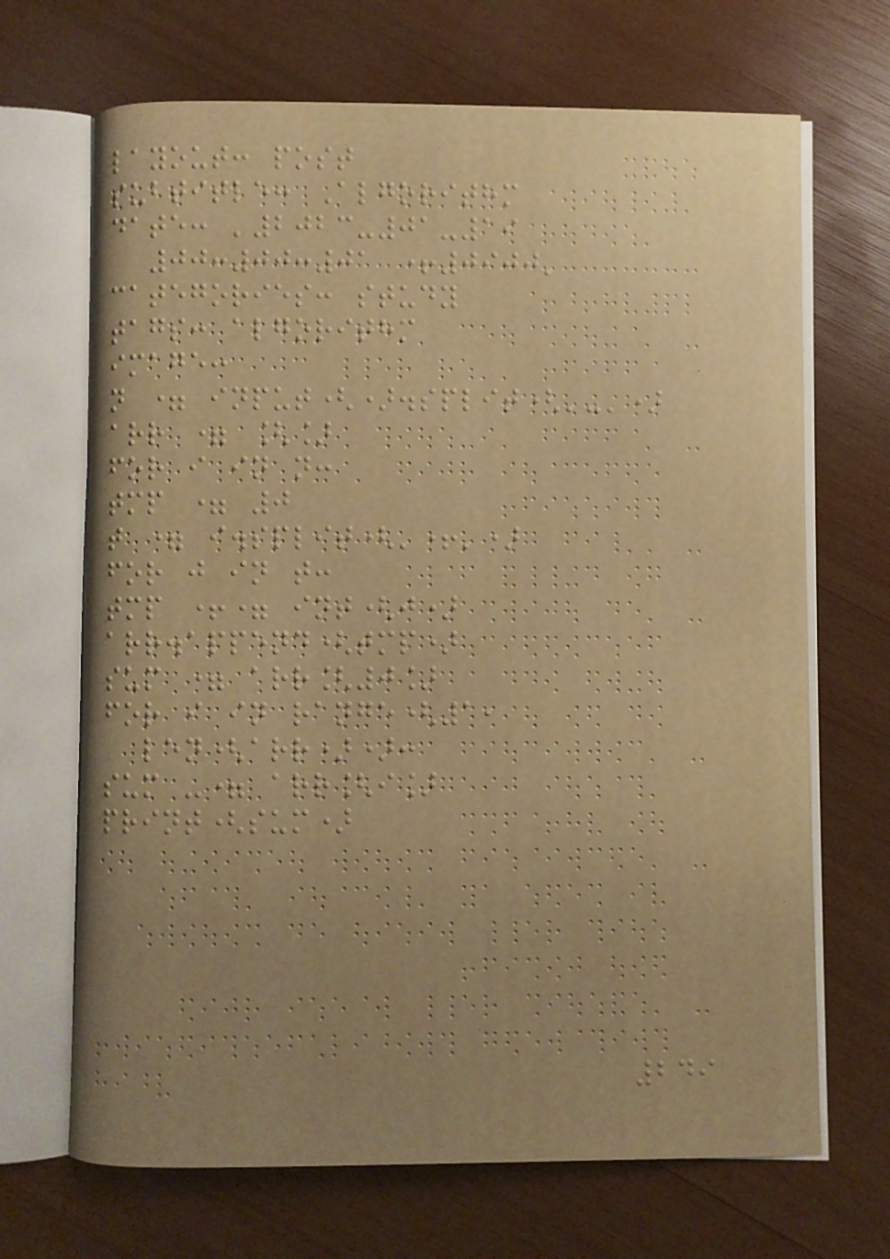layout: post
subtitle: Algorithm
date: '2023-01-19
00:00:01 +0900'
categories: study
tags: algorithm
image:
n = input().split('-')
arr = []
for i in n:
tmp = 0
t = i.split('+')
for j in t:
tmp += int(j)
arr.append(tmp)
sum = arr[0]
for i in range(1,
len(arr)):
sum -= arr[i]
print(sum)
249
